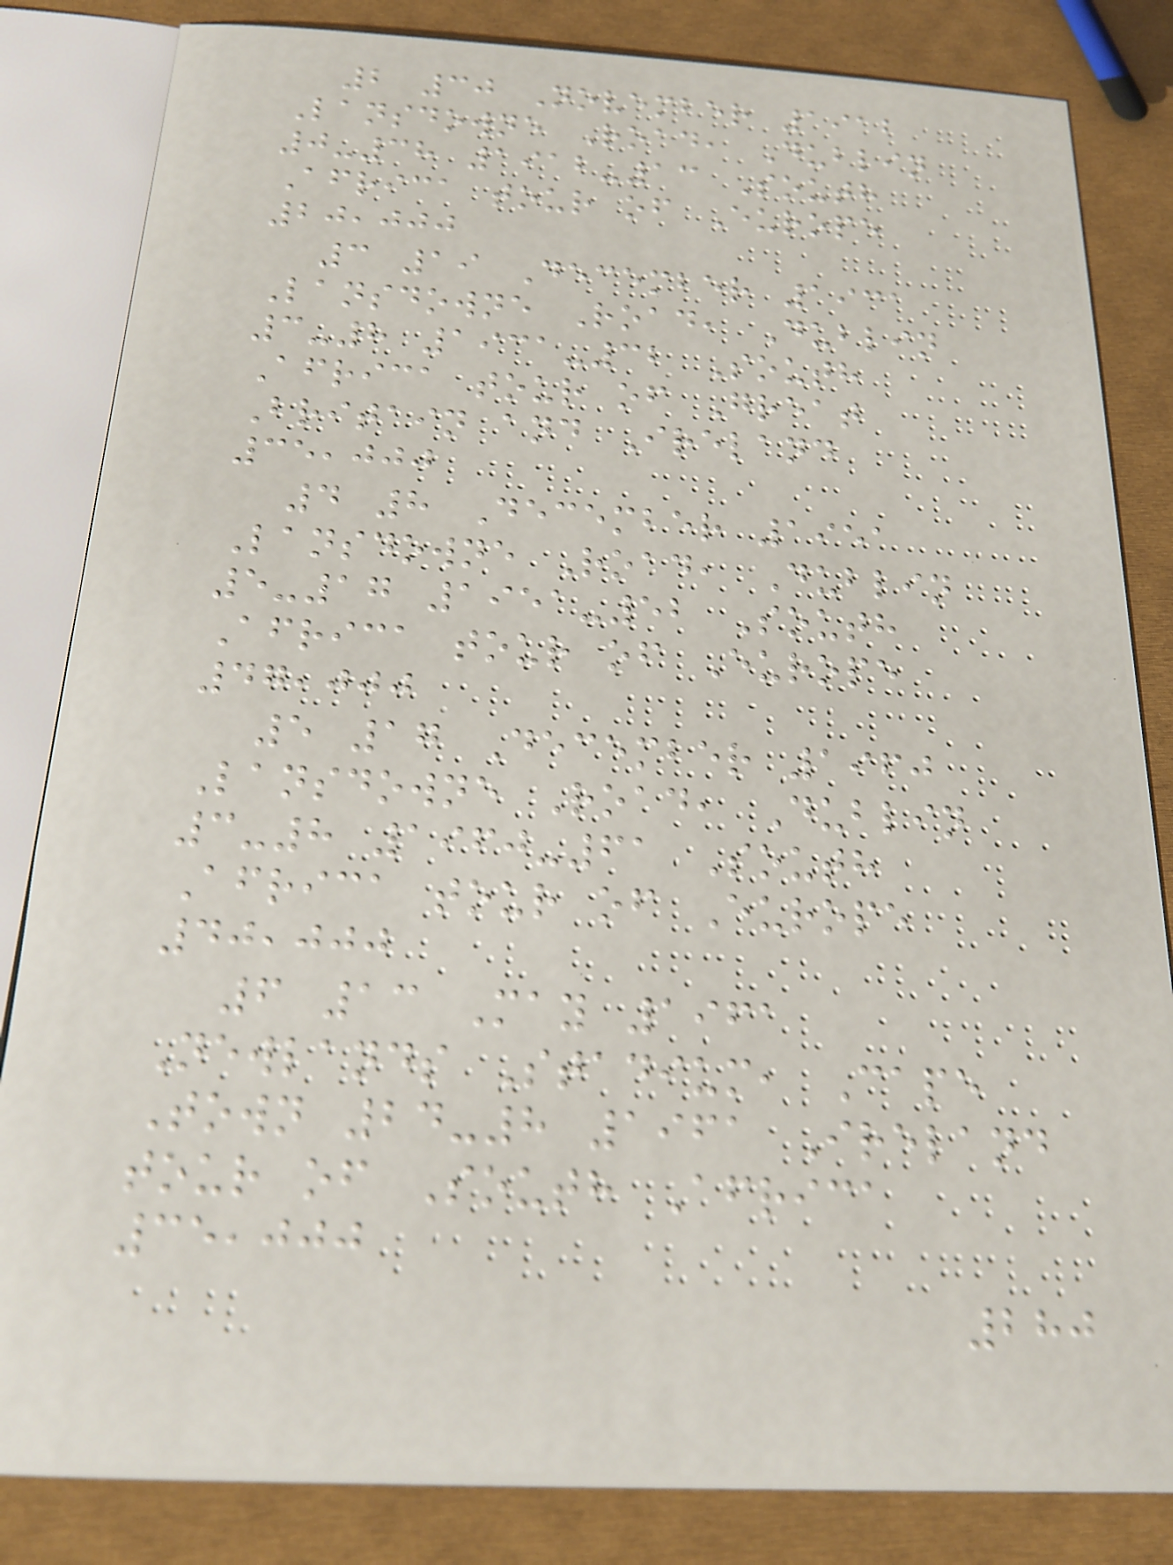2 30 November 1912
Lansdowne Road, Dublin
0-38 1912-13 South
Africa tour of Europe
20,000
3 19 December 1931
Lansdowne Road, Dublin
3-8 1931-32 South
Africa tour of Great
Britain and Ireland
35,000
4 8 December 1951
Lansdowne Road, Dublin
5-17 1951-52 South
Africa tour of Europe
47,000
5 17 December 1960
Lansdowne Road, Dublin
3-8 1960-61 South
Africa tour of Europe
40,000
6 13 May 1961
Newlands Stadium, Cape
Town 24-8 1961 Ireland
tour of South Africa
35,000
280
